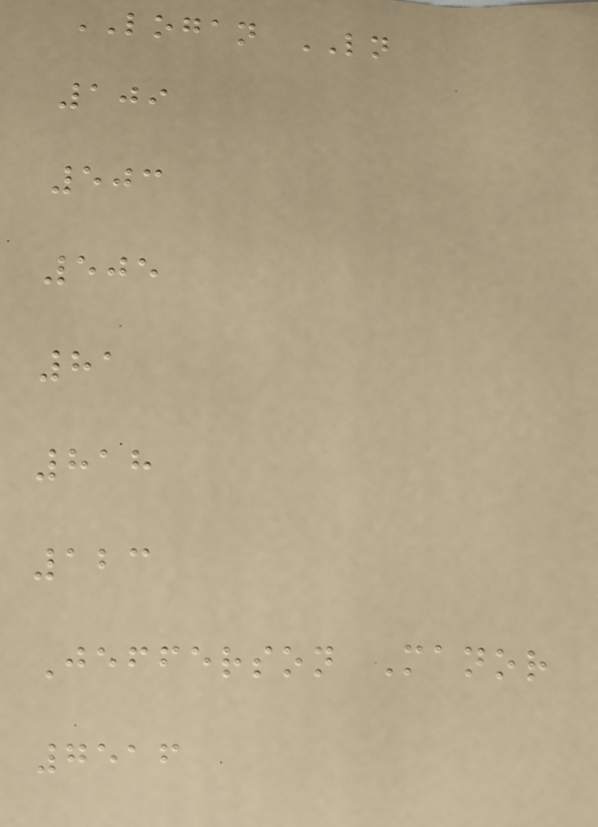LOGAN LN
109
503
505
81
818
123
Jefferson Manor
7516
